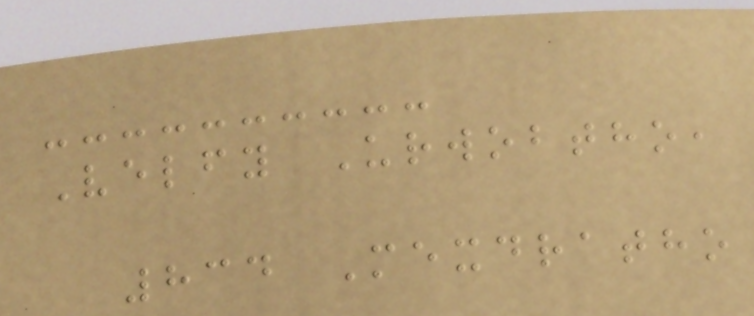Velfy Urwobtho,
834 Mexdratho
